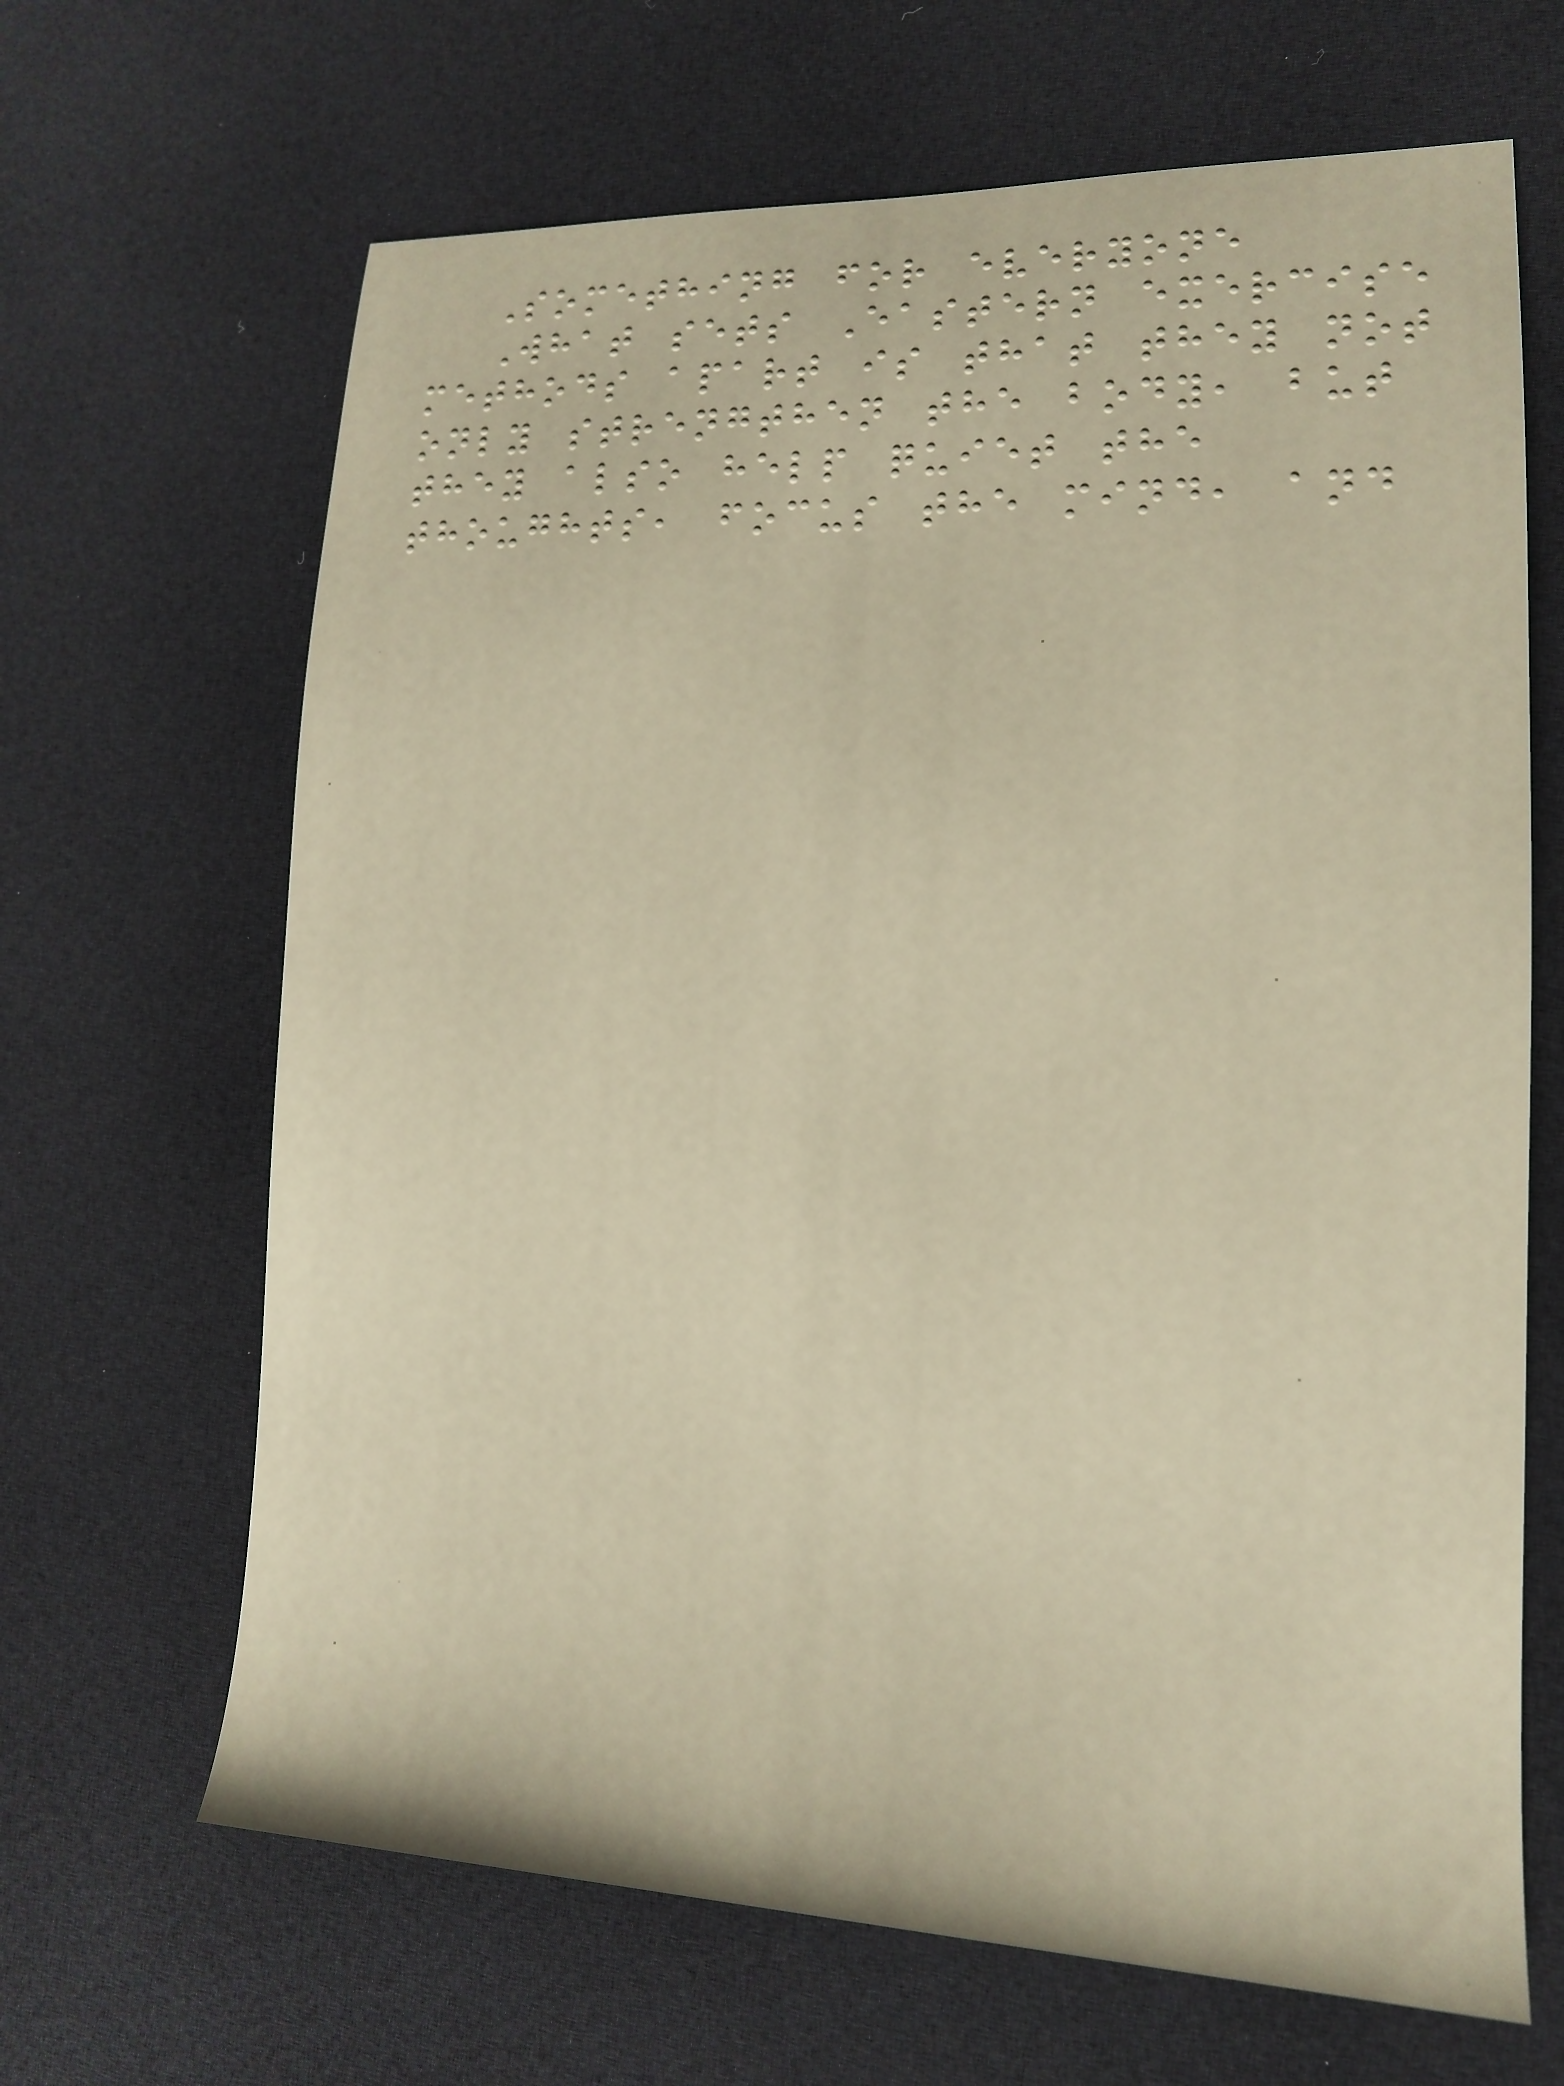Something for everyone
What sets Eastern exercise
methods apart is that they not
only strengthen the body, but
they also help quiet the
thoughts, focus the mind, and
